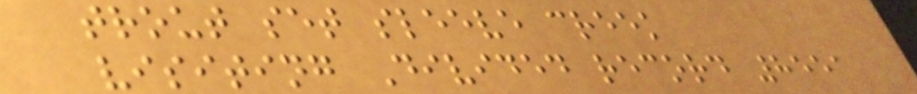trout set sleeve creek
visiting Divided record 8551
